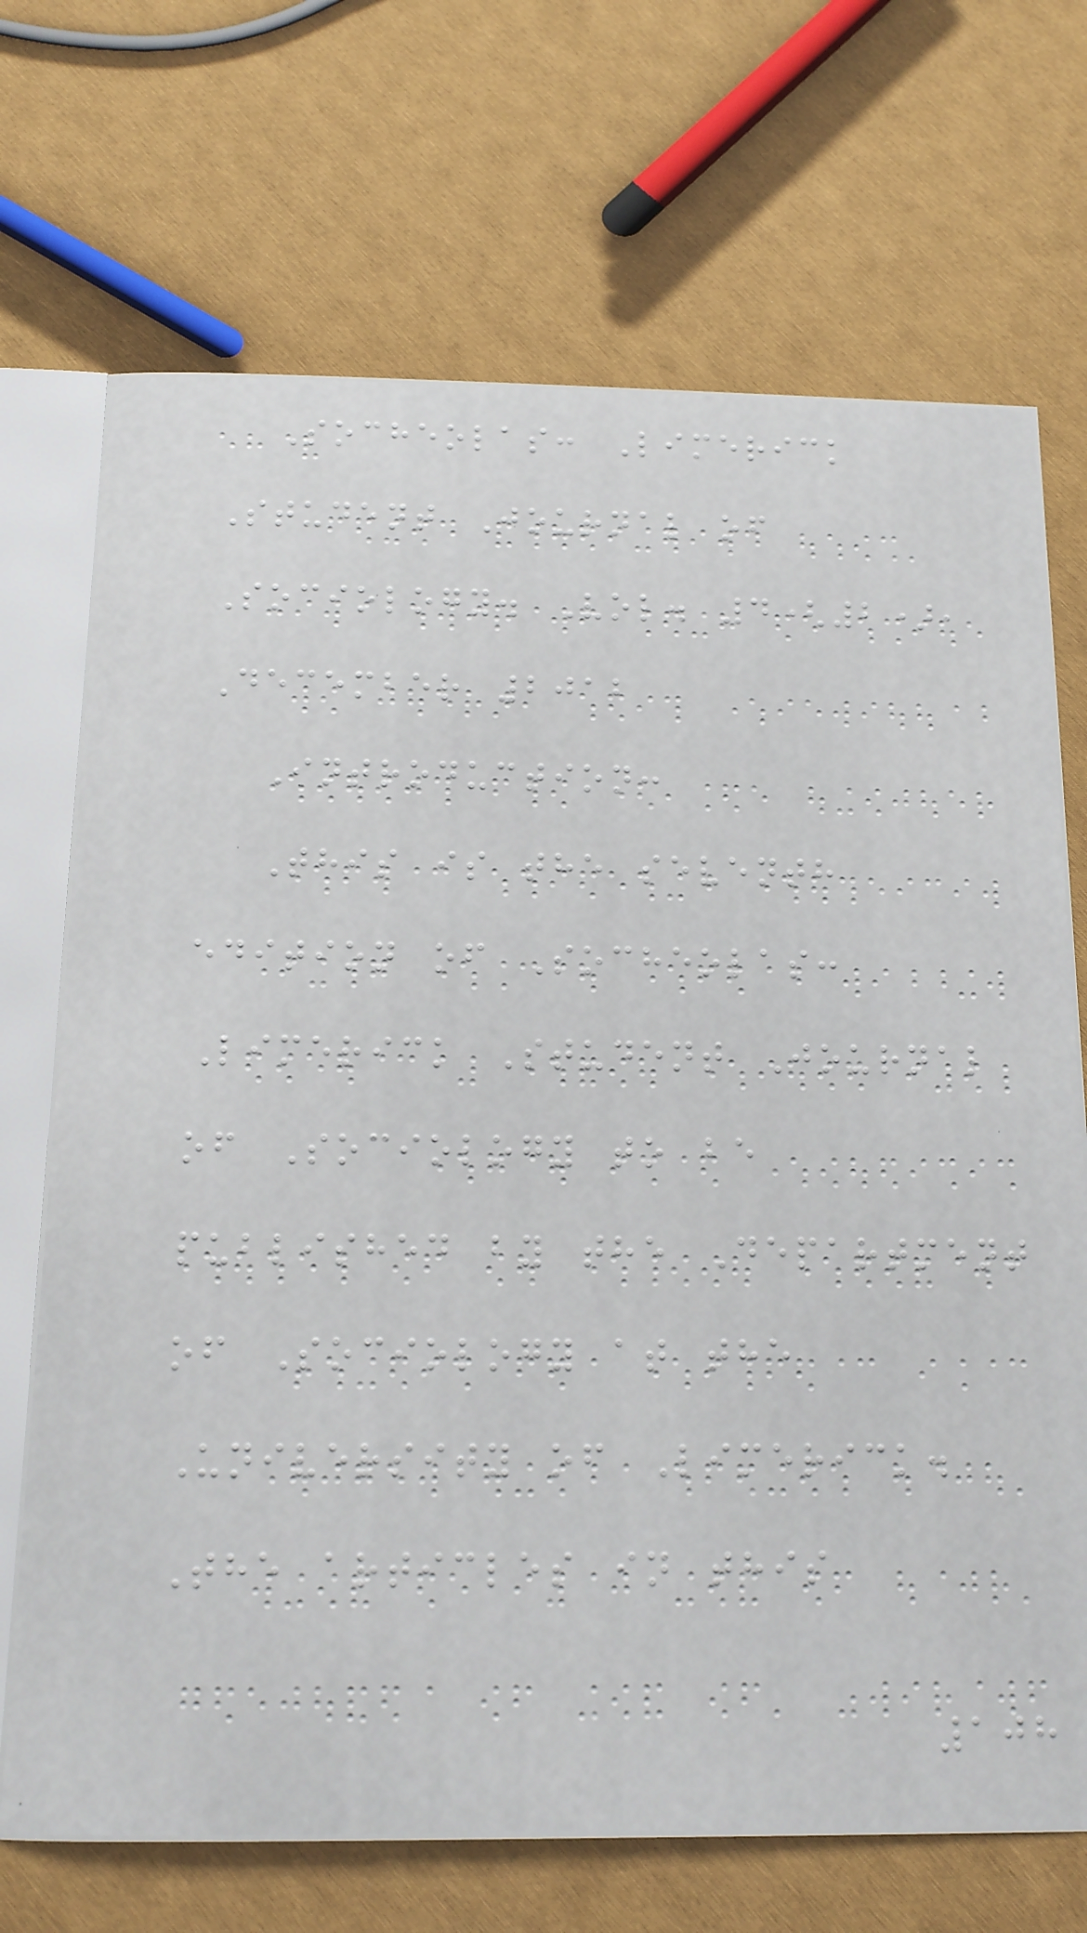Socheolas: Limerick
Student Journal of
Sociology. Vol. 4(2),
December 2012
Introduction:
This is the seventh
edition of Socheolas:
Limerick Student Journal
of Sociology to be
published by the Department
of Sociology at the
University of Limerick.
The articles in this
108
